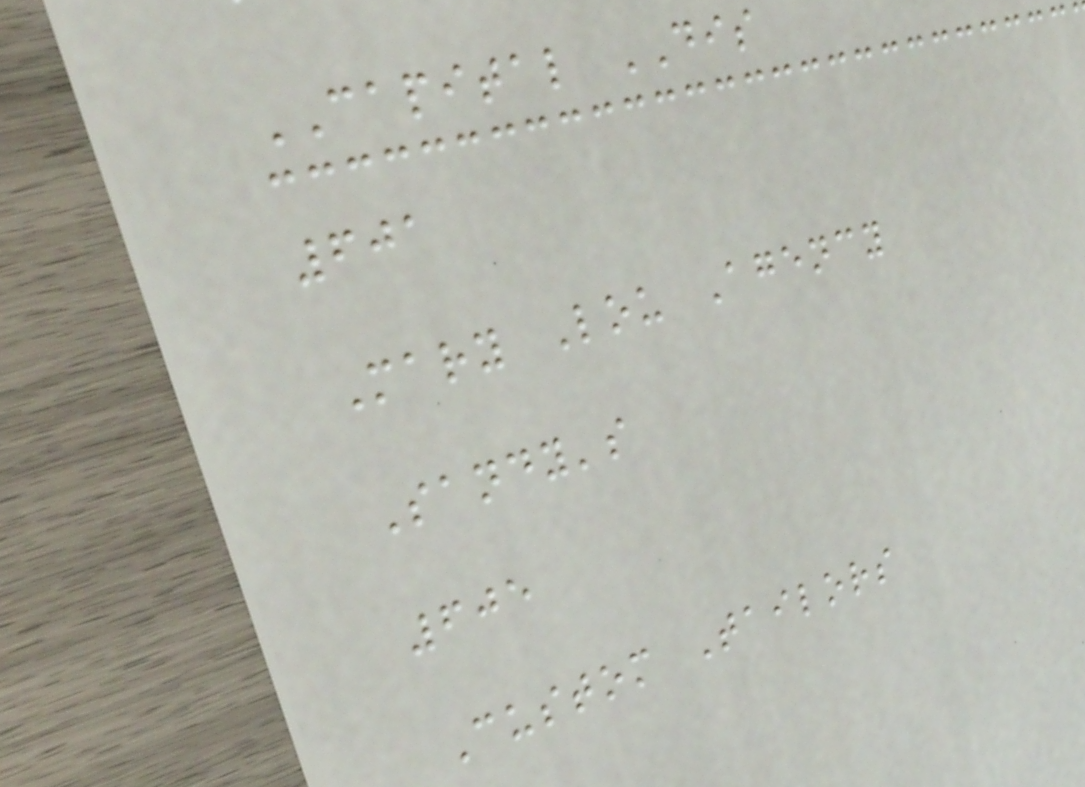CAPITAL DIS
601
Mary Lou Agency
Sandy's
605
Custom Tailors
